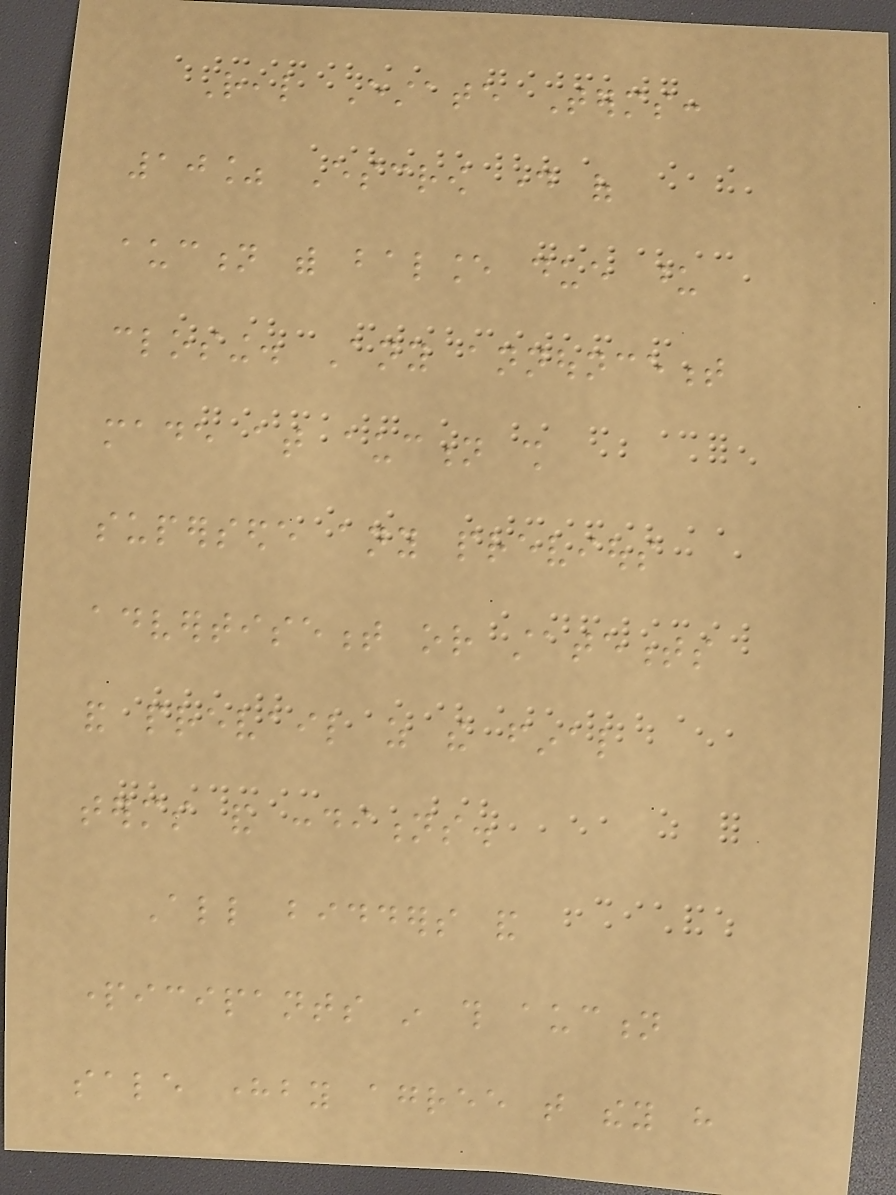Real Estate Terms:
10% Escrow day of
auction with balance due upon
closing. Any announcement
made at auction shall
supersede any previous
advertisement or statements
and prevail as the final
terms and conditions.
All bidders and
participants in this auction
sale hereby agree that they have
